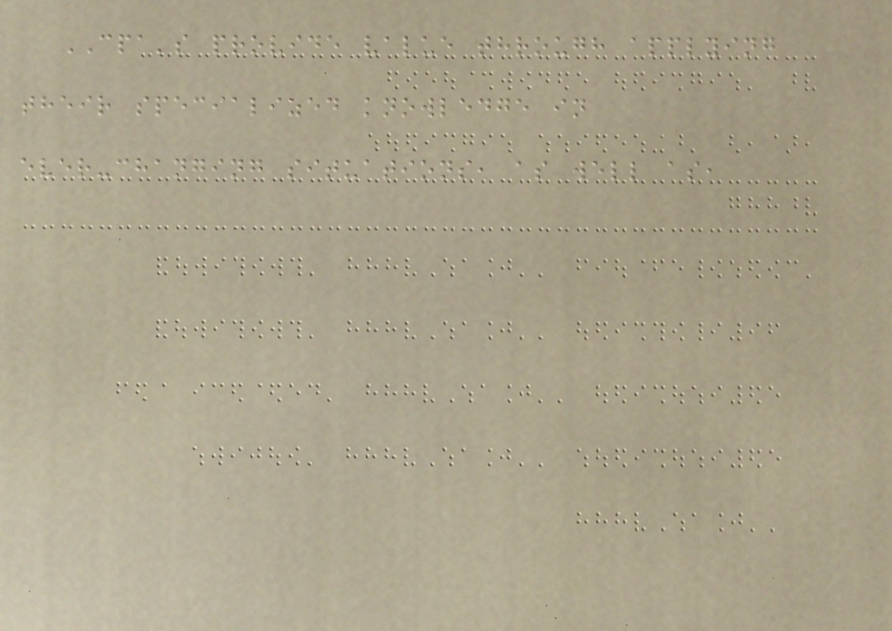CPA's provide value through applying
their specialized knowledge in
ever-changing situations, as well as,
